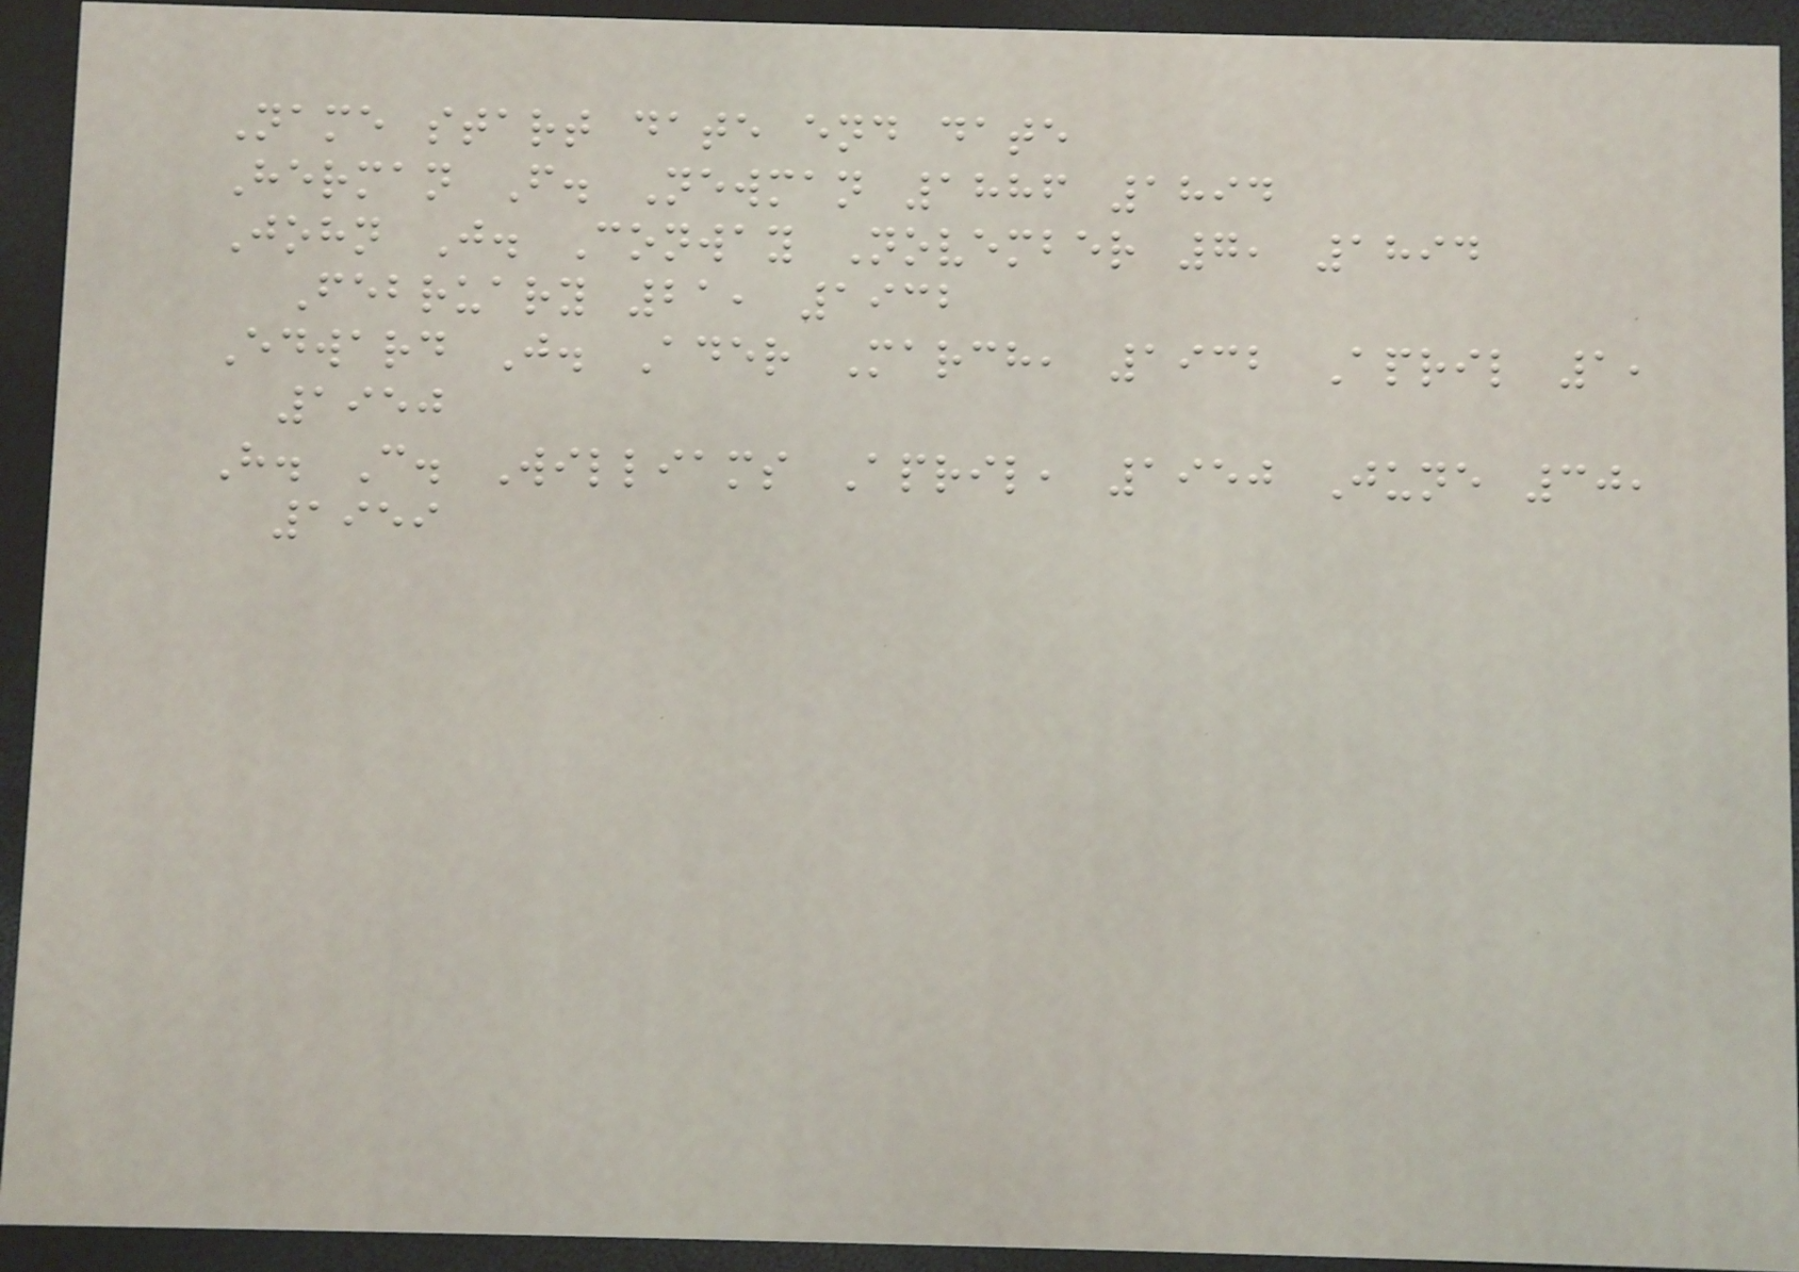Name start date end date
Herman F. Newman 1886 1894
John J. Conway November 7, 1894
February 21, 1932
Edward J. Ader March, 1932 April 1,
1950
H. C. Williams April, 1950 June 30,
1959
